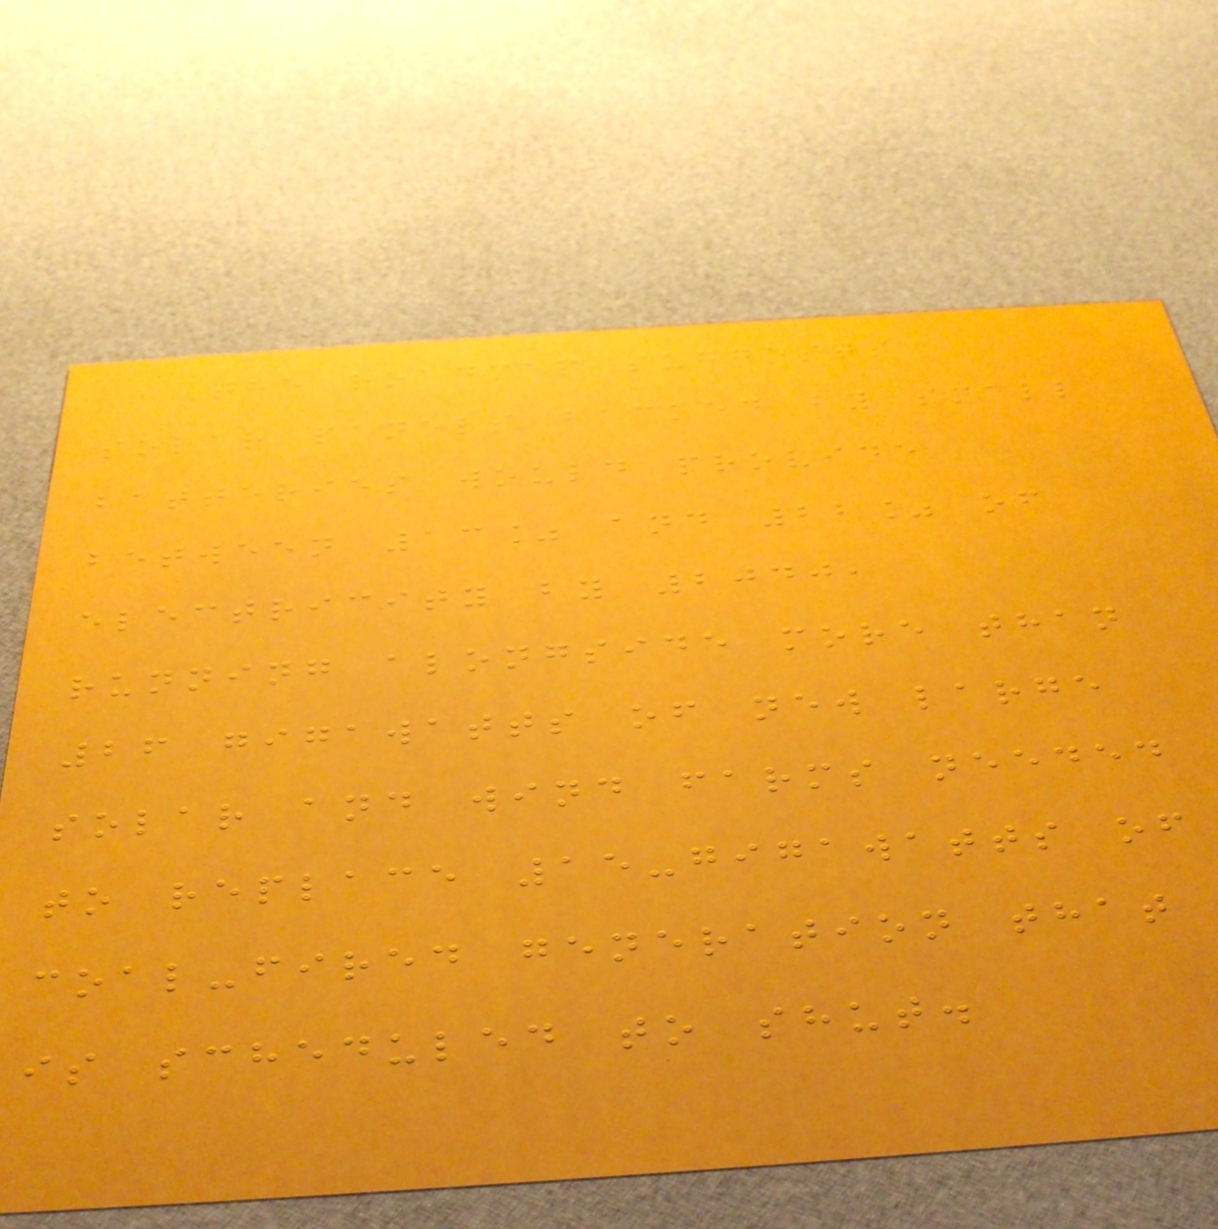The roadmap suggests
solar panels backed by small
batteries would provide
between 13% and 22% of
electricity by 2040,
running alongside more than
26 gigawatts of new large
solar and wind farms needed
to replace 15-gigawatts of
coal-fired generation that
is scheduled to shut.
